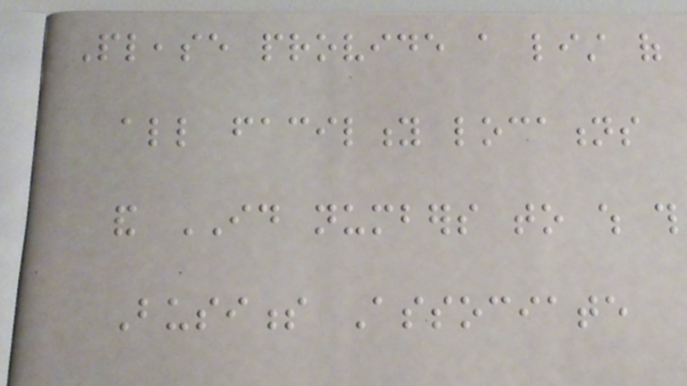Please provide a list of
all facility locations
and ID numbers to which this
Business Associate
